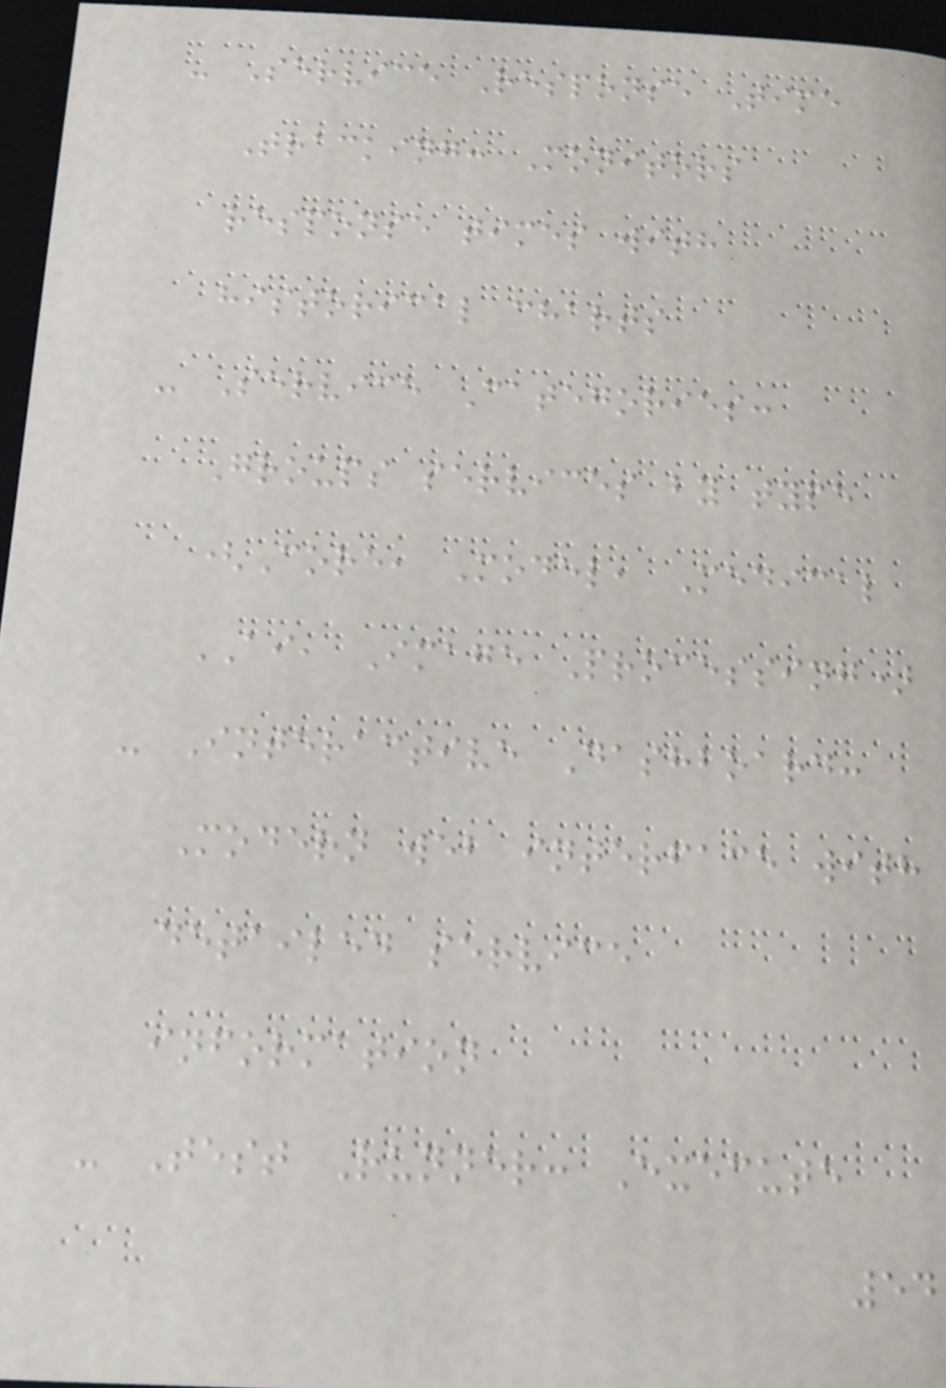- Service Response Time
Tracking: Monitors
response times with
historical charts
- Service Categories:
Groups services by type
(Core, Model, Medical
AI, Image Processing)
- Interactive Dashboard:
Modern web interface with
detailed service
information
- Test Runner: Execute
54
